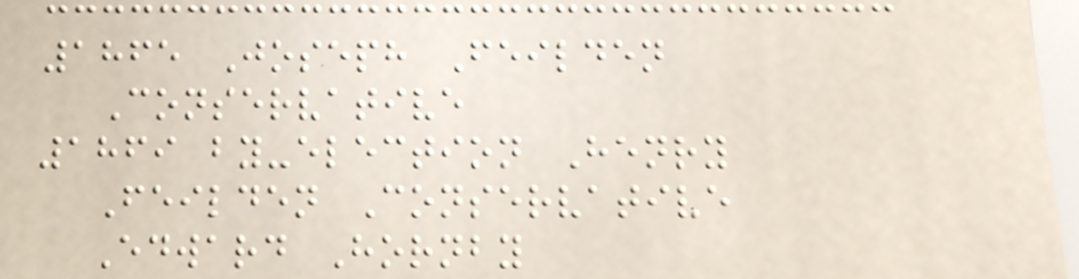1865 Joseph Feilden
Conservative
1869 by-election Henry
Feilden Conservative
Edward Hornby
